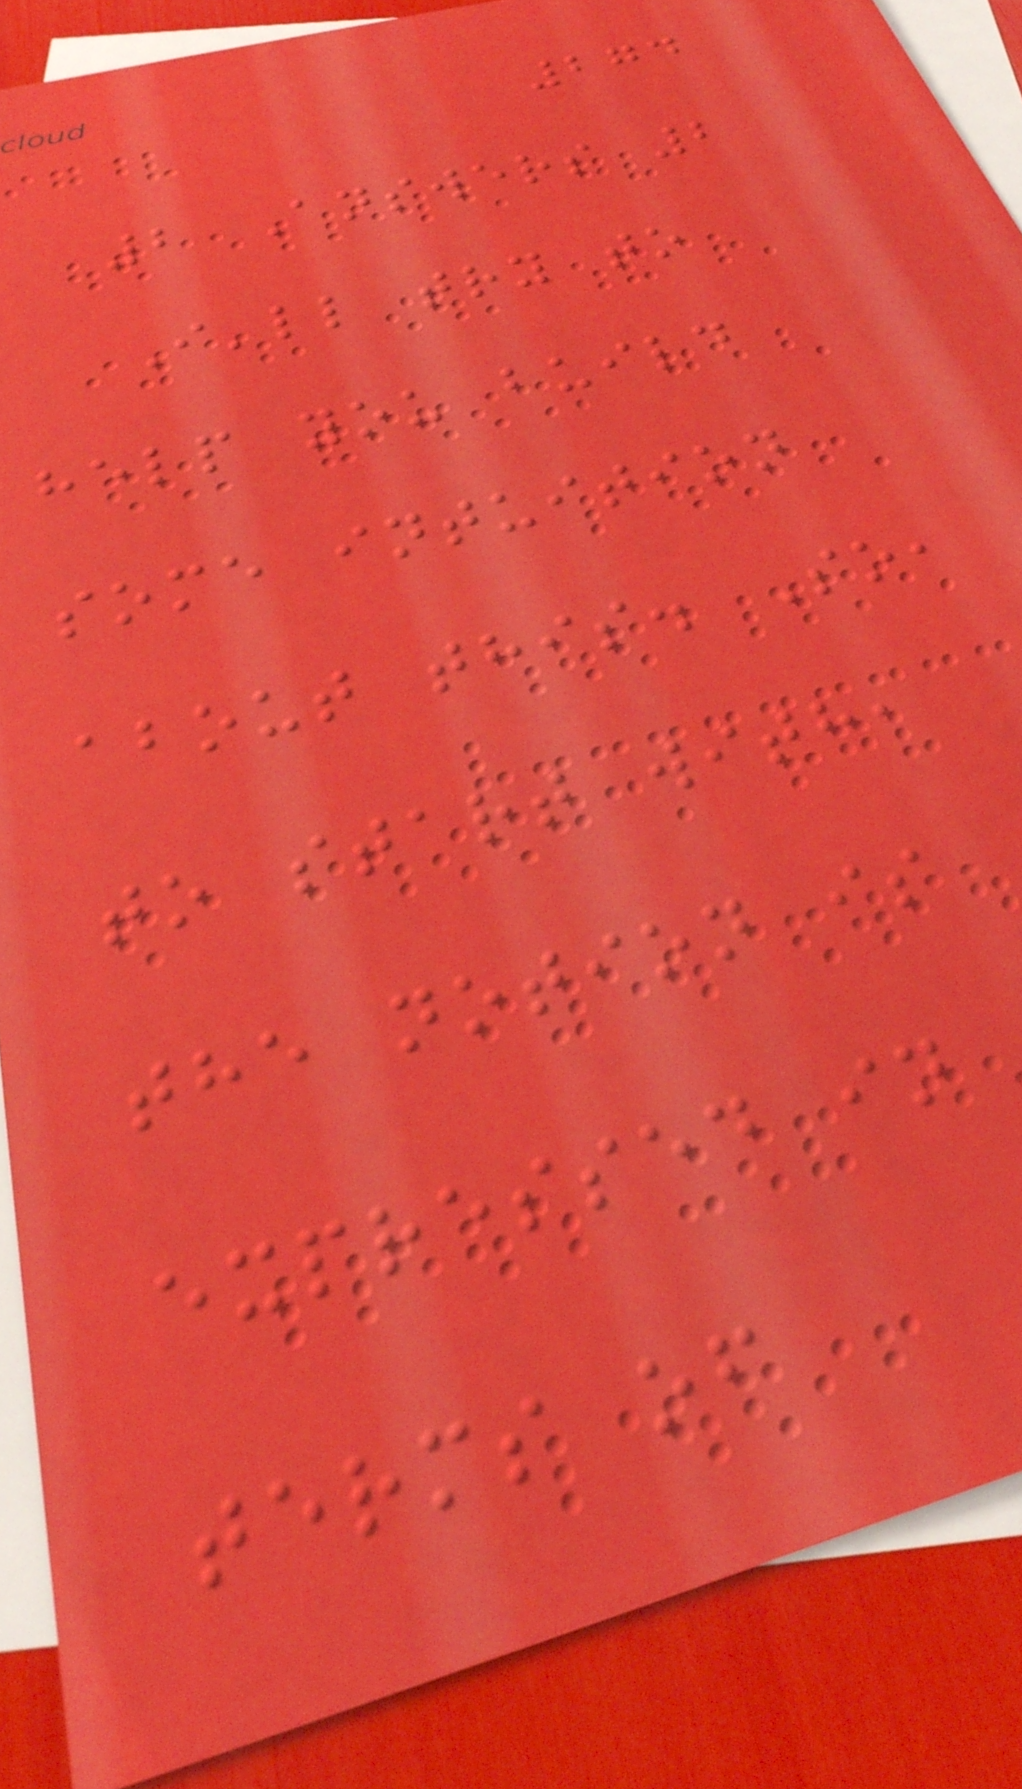274
2 Answers 2
I'll try to
help you build
some intuition
about this. So,
to start with,
the notion is
expressed in
terms of
